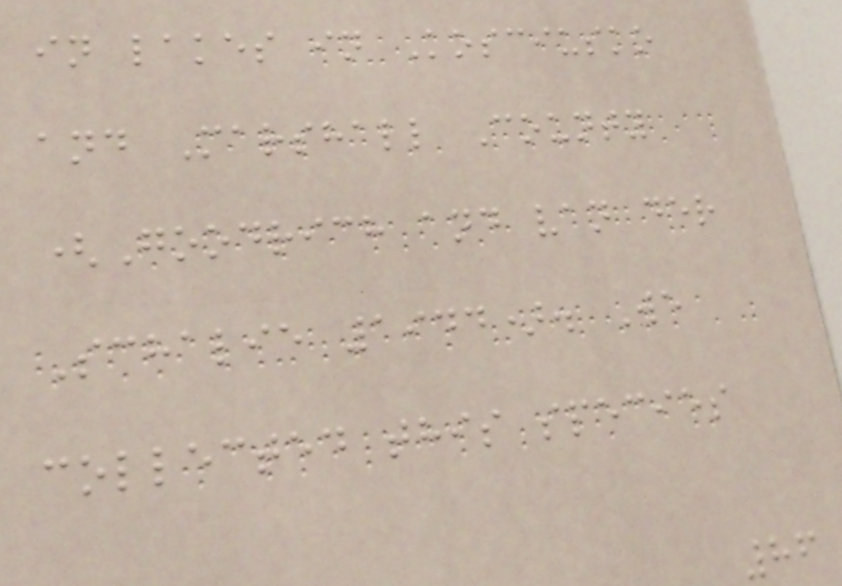in lakes in Kosciusko
and Marshall County
(Goodrich and van der
Schalie 1944). We
collected this species
86
